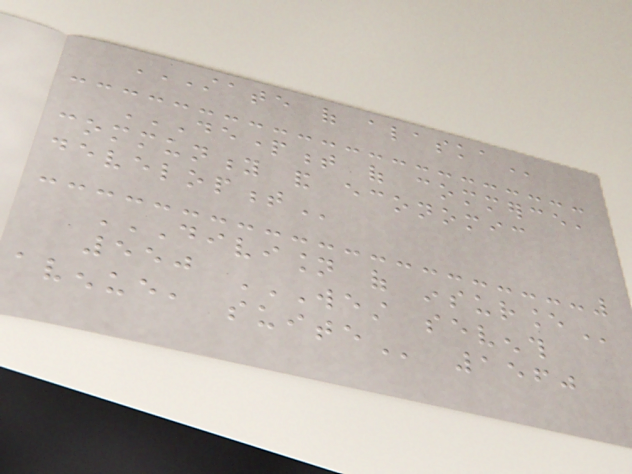STATE OF ALASKA
DEPARTMENT OF COMMERCE,
COMMUNITY AND ECONOMIC
DEVELOPMENT
DIVISION OF INSURANCE
550 WEST SEVENTH
AVENUE, SUITE 1560
